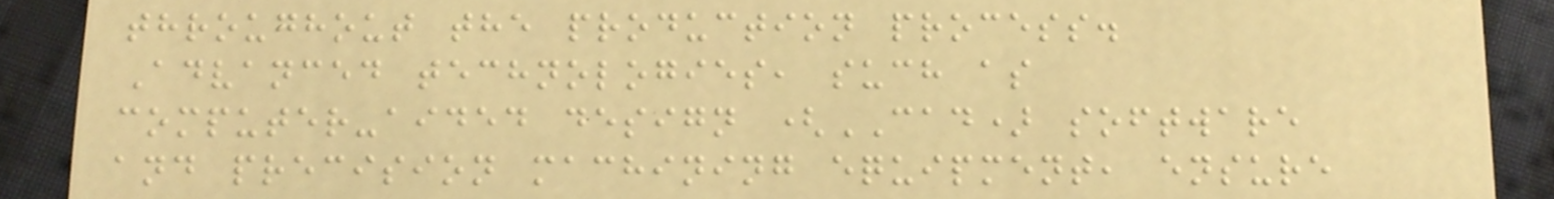throughout the production process.
Advanced technologies, such as
computer-aided design (CAD) software
and precision machining equipment, ensure
